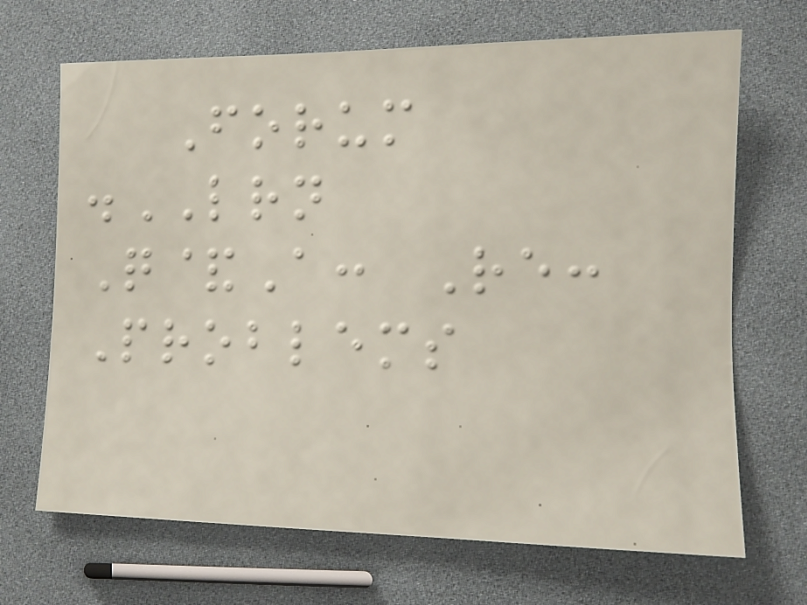Forum
.LRN
Q&A: Re:
Problems
